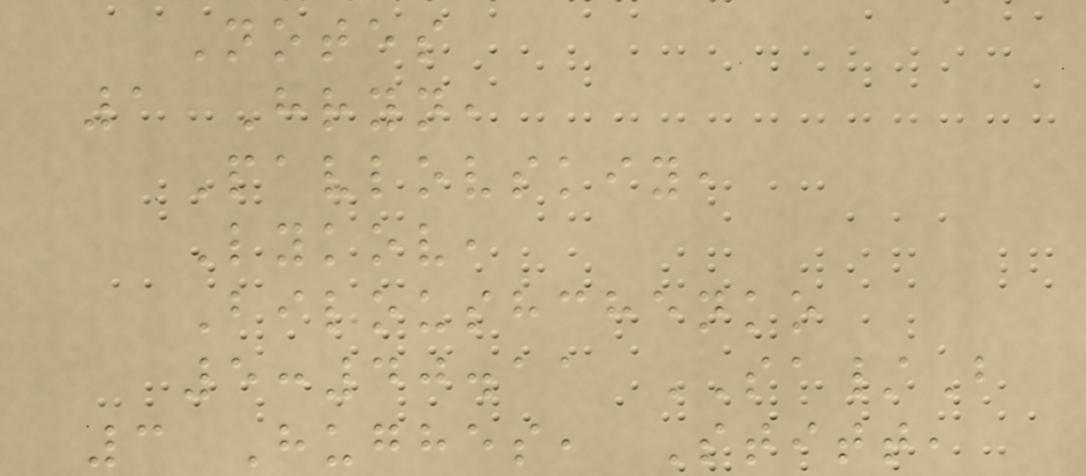Notes
1 Hryn,
Pavlovskiy,
Lykov,
Biloushchenko
5:40.11 SA/B
3 Hughes, Stitt,
